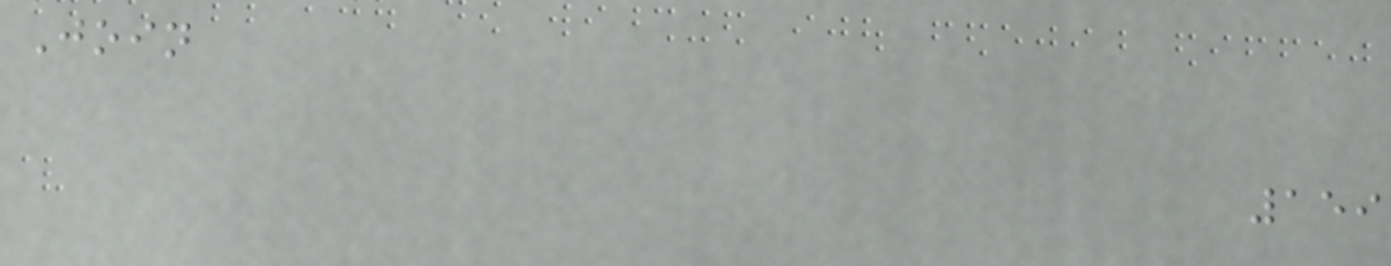Join
159
